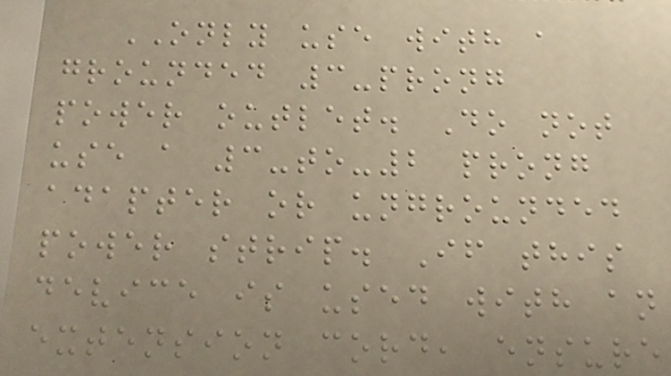ONLY use with a
grounded 3-prong
power outlet. Do not
use a 3-to-2 prong
adapter or ungrounded
power strip. If this
device is used with an
extension cord, ensure
